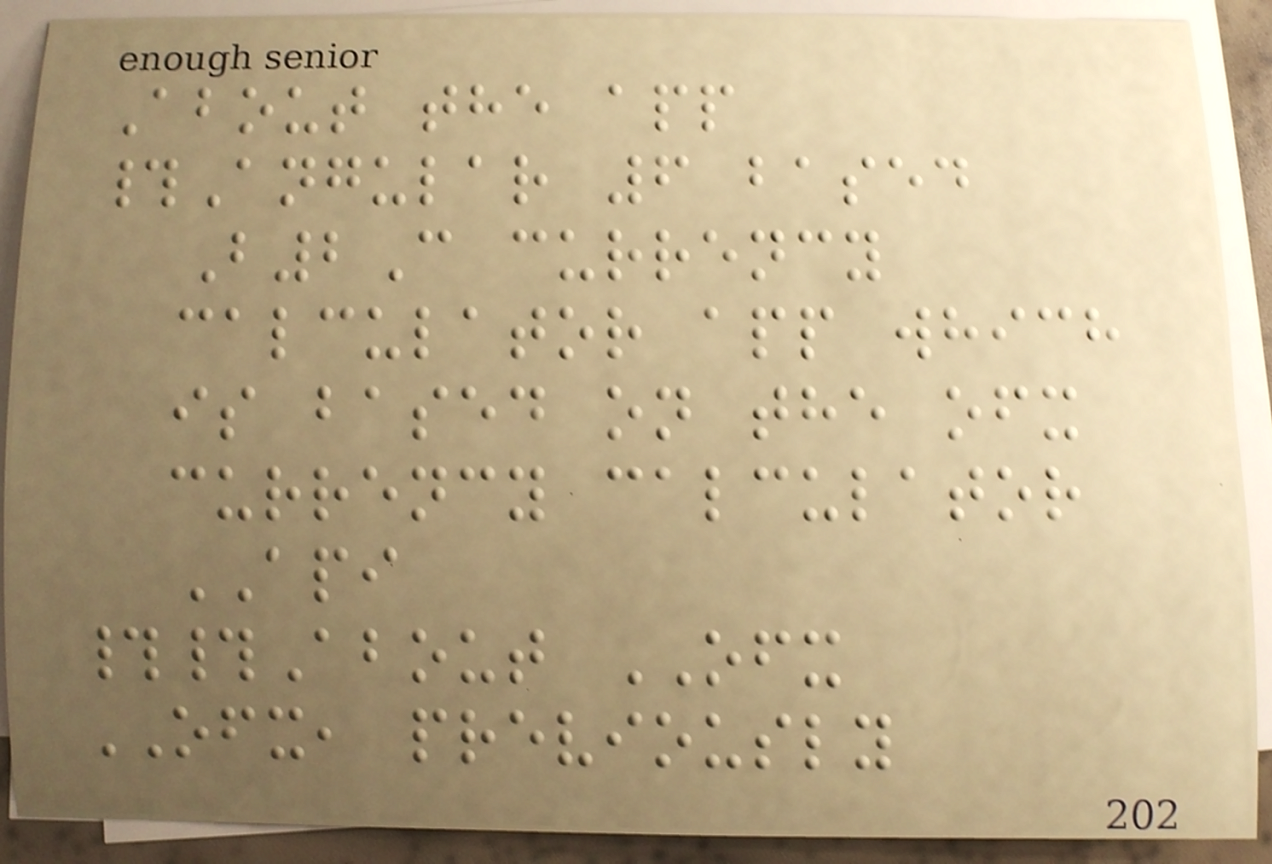About the app
#Angular 6 based
B2C currency
calculator app which
is based on the ofx
currency calculator
API
##About OFX
OFX, previously
